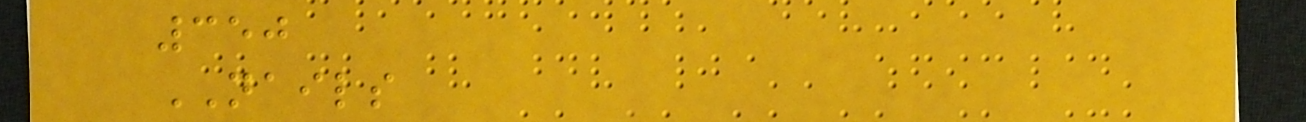350
NAILS
